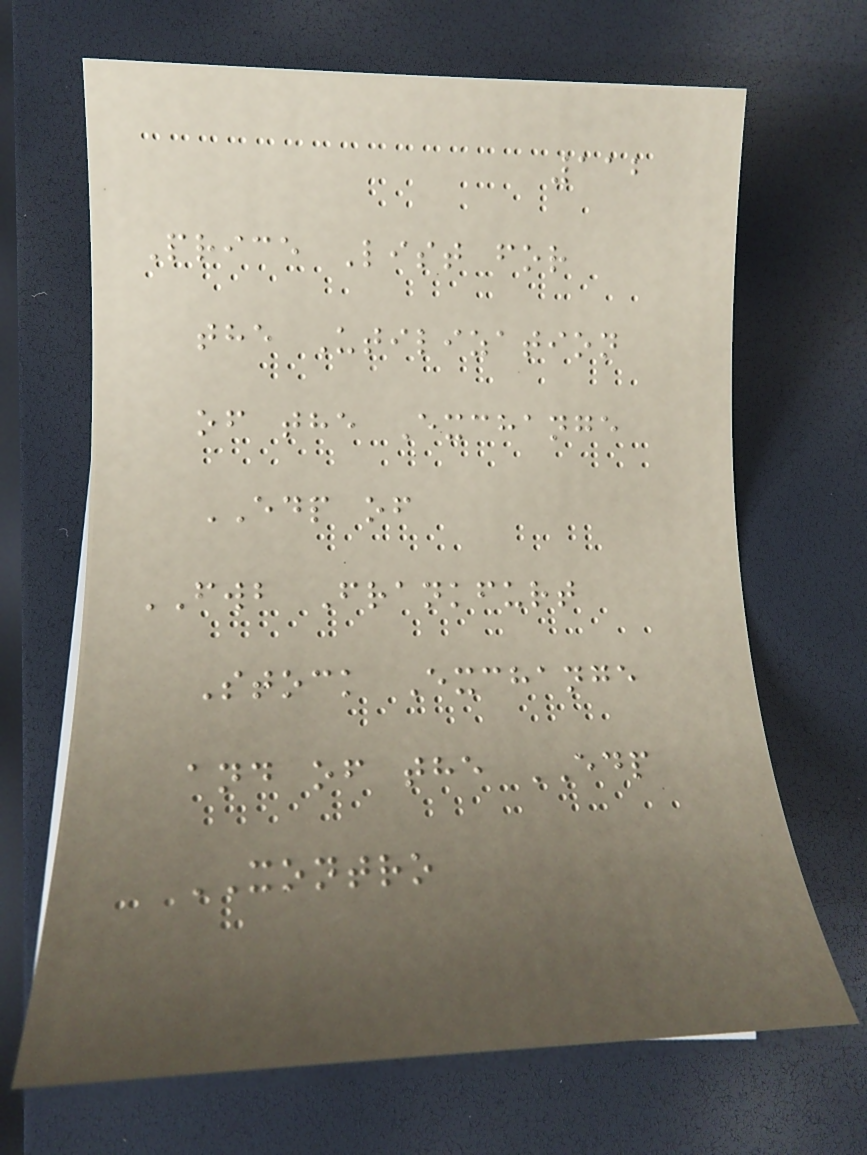112
Price List for
the Utilization
of the Exchange
EDP of
FWB Frankfurt
Stock Exchange
and of the EDP
XONTRO
